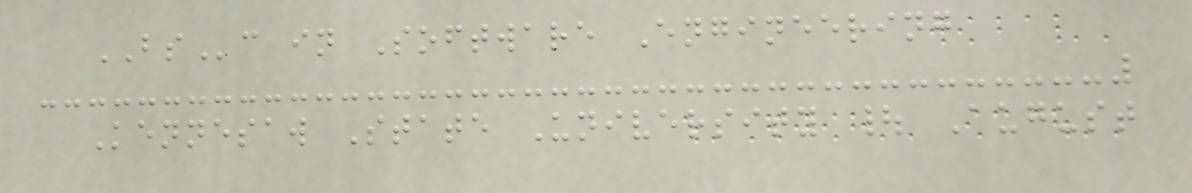BSc in Software Engineering
Kennesaw State University | August
